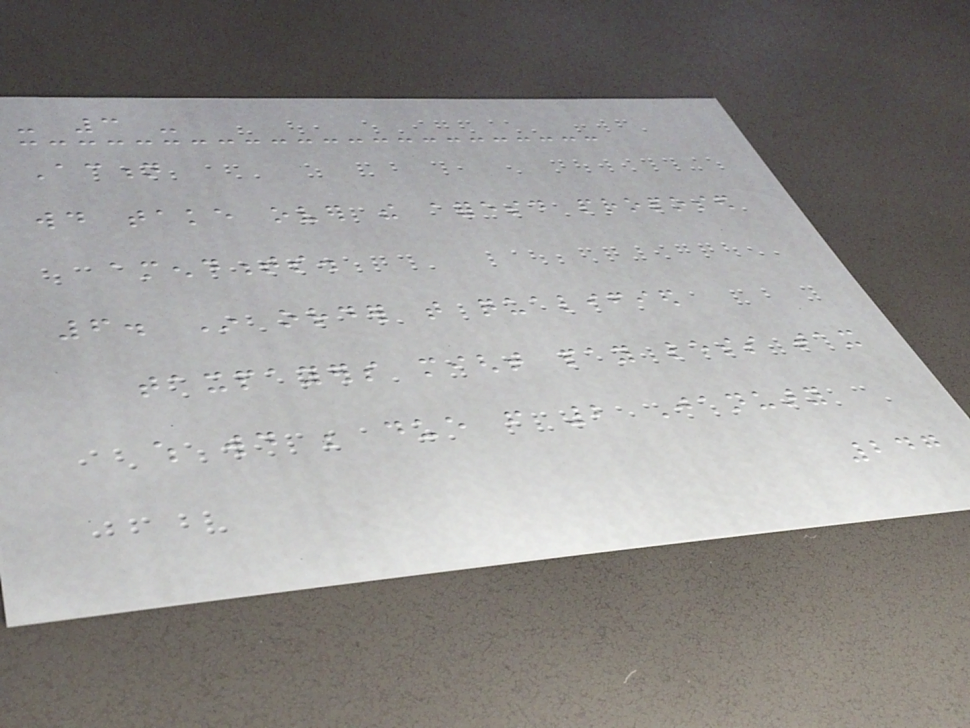- 3 -
Action
would take over the aforesaid proposed
amendments.
6. In order that qualified
taxpayers might pay less tax
which would be due from 2 January
247
